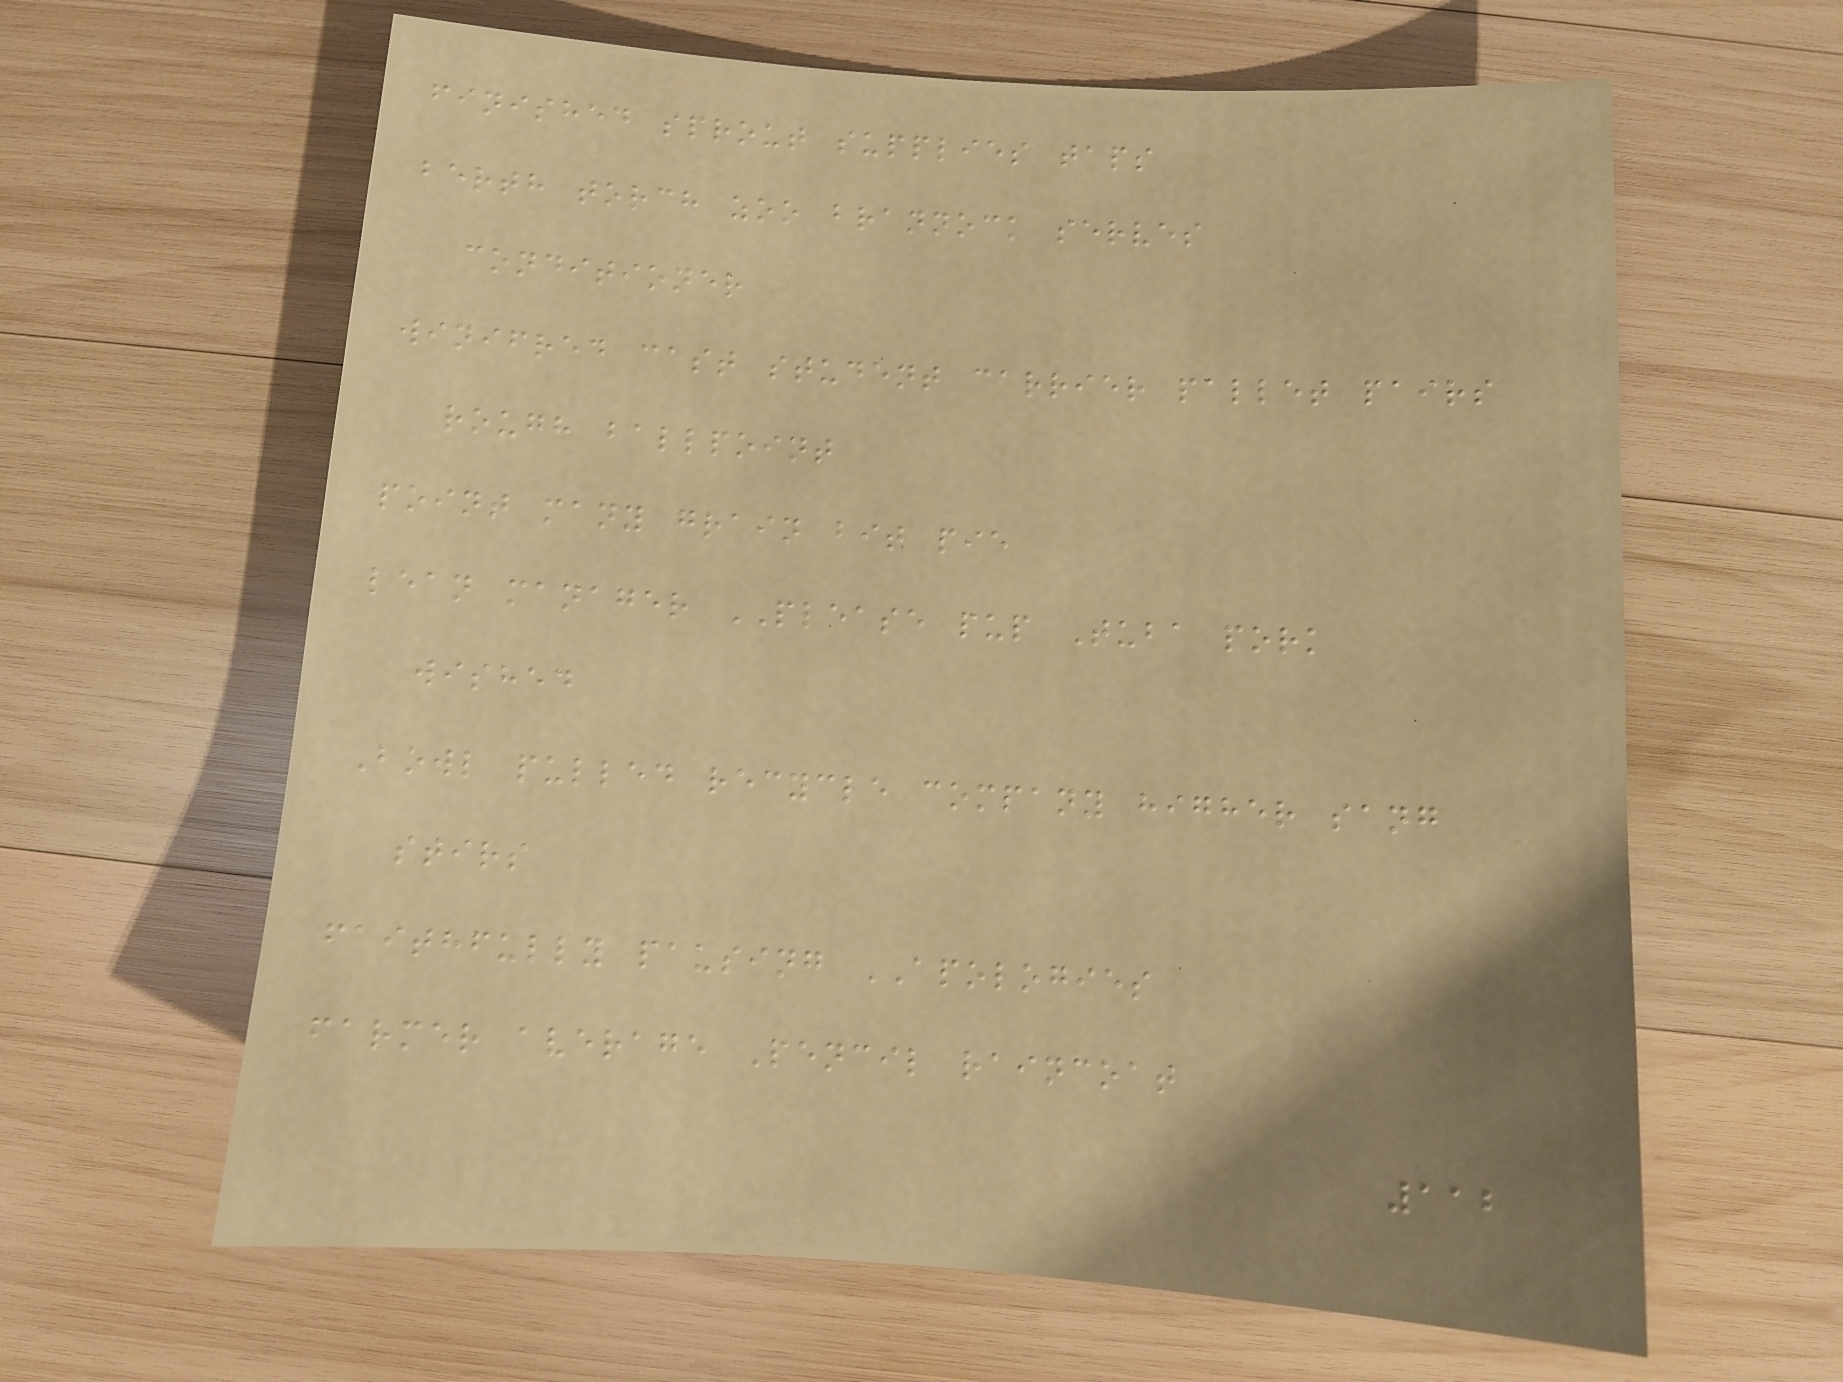finished sprout supplies taps
berth torch zoo brannock serves
conditioner
winifred cast student carrier pallet pairs
rough ballpoint
point many grain bit pie
lean manager PLEASE pup Tuba pork
wished
Bowl pulled recycle company higher sang
stirs
faithfully pausing APOLOGIES
farmer average Pencil raincoat
112
